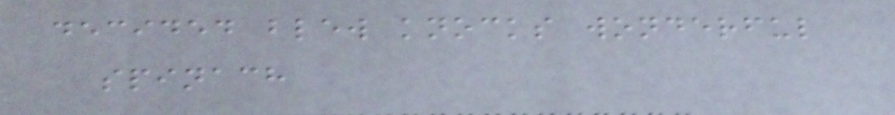decided blew knocks wonderful
spinach
